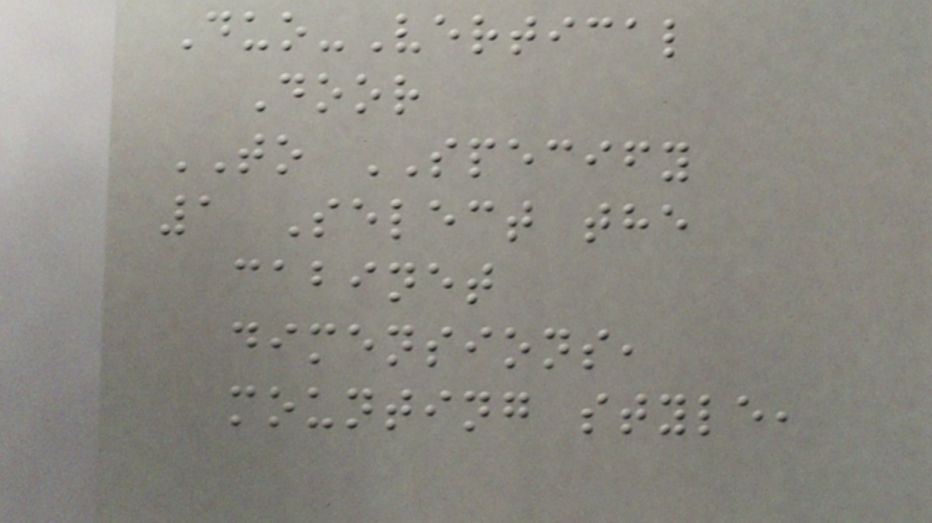Duo-Vertical
Door
TO SPECIFY
1 Select the
cabinet
dimensions,
mounting style,
